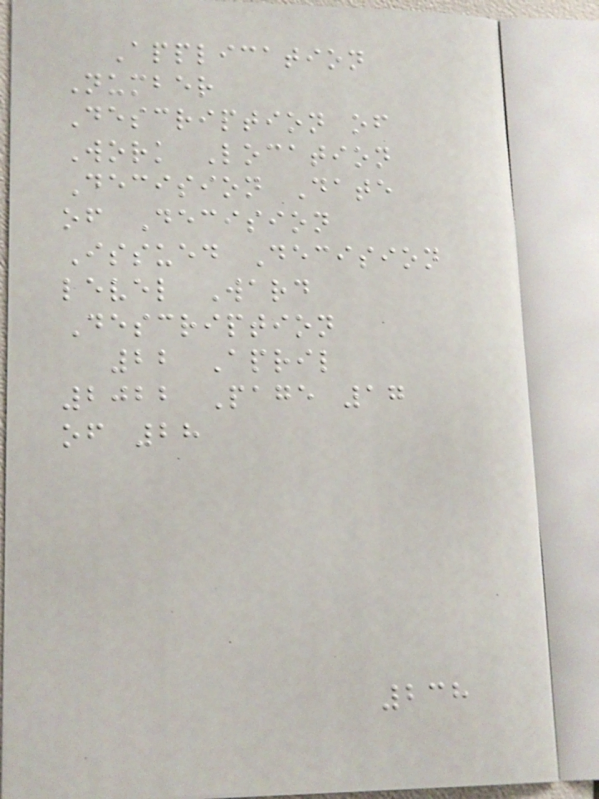Application
Number
Description of
Work Location
Decision Date
of Decision
Issued Decision
level Ward
Description
22 April
2022 Page 17
of 28
238
